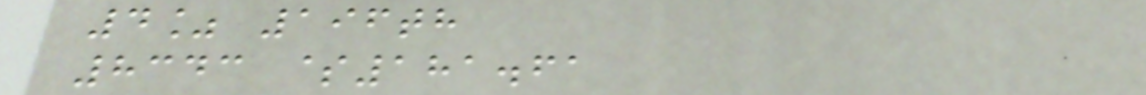4% 196th
8343 $181.61
